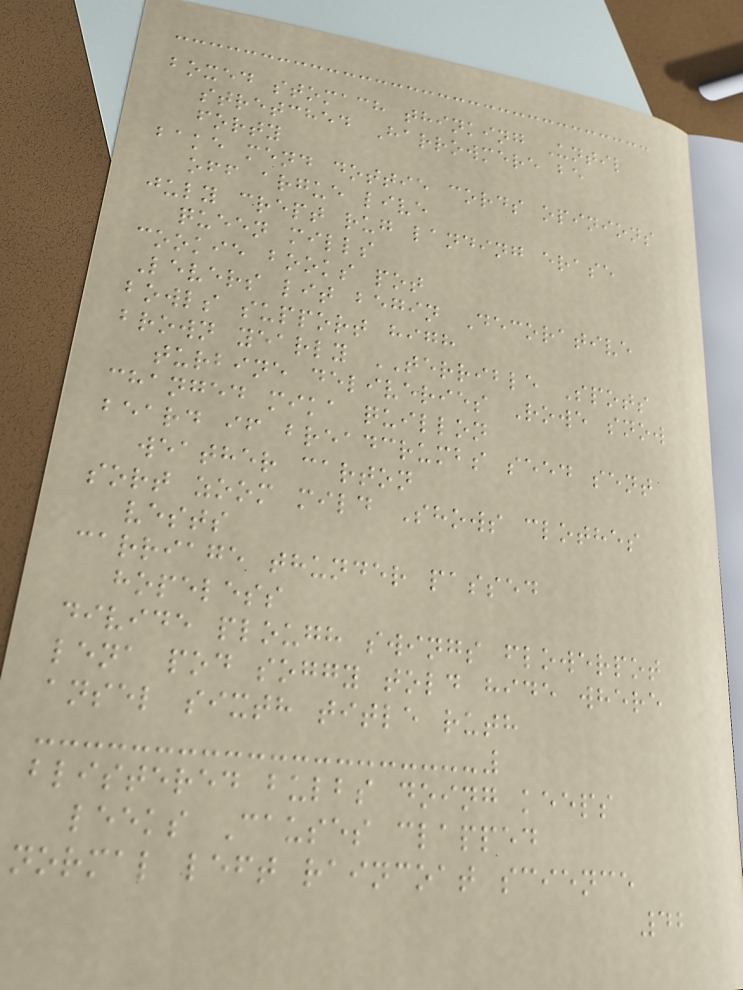boxed stomach thinking Until
stretched Harrowmere be
forty
bake mend dottie cords opinions
off argue live
july crept rug landing erase
queen mills
cookie books pot
Levers lit begin Decorative
bowls support high
brown yearly TERRIBLE Spots
turbine deliveries Rowe snow
changed mika quillon
beard if breadcrumbs seed sent
weather carton
sort zoom mild Shows clothes
vests
carriage thunder passed
hopeless
divide plough swings flowerpot
lena pod soggy told hide where
ansel sixth title ruth
blistered bulbs doing keeps
leeks Causes clapped
normal left raincoat science
42
